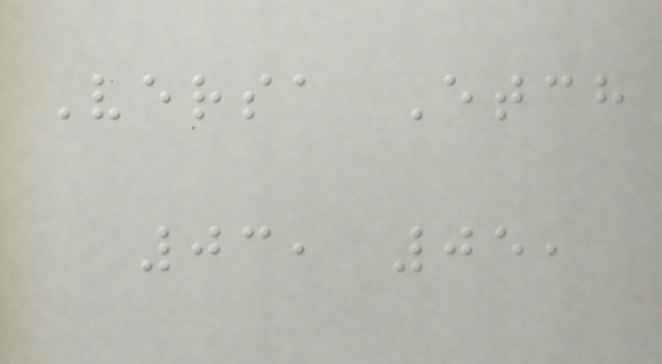Versa Etch
03, 05,
